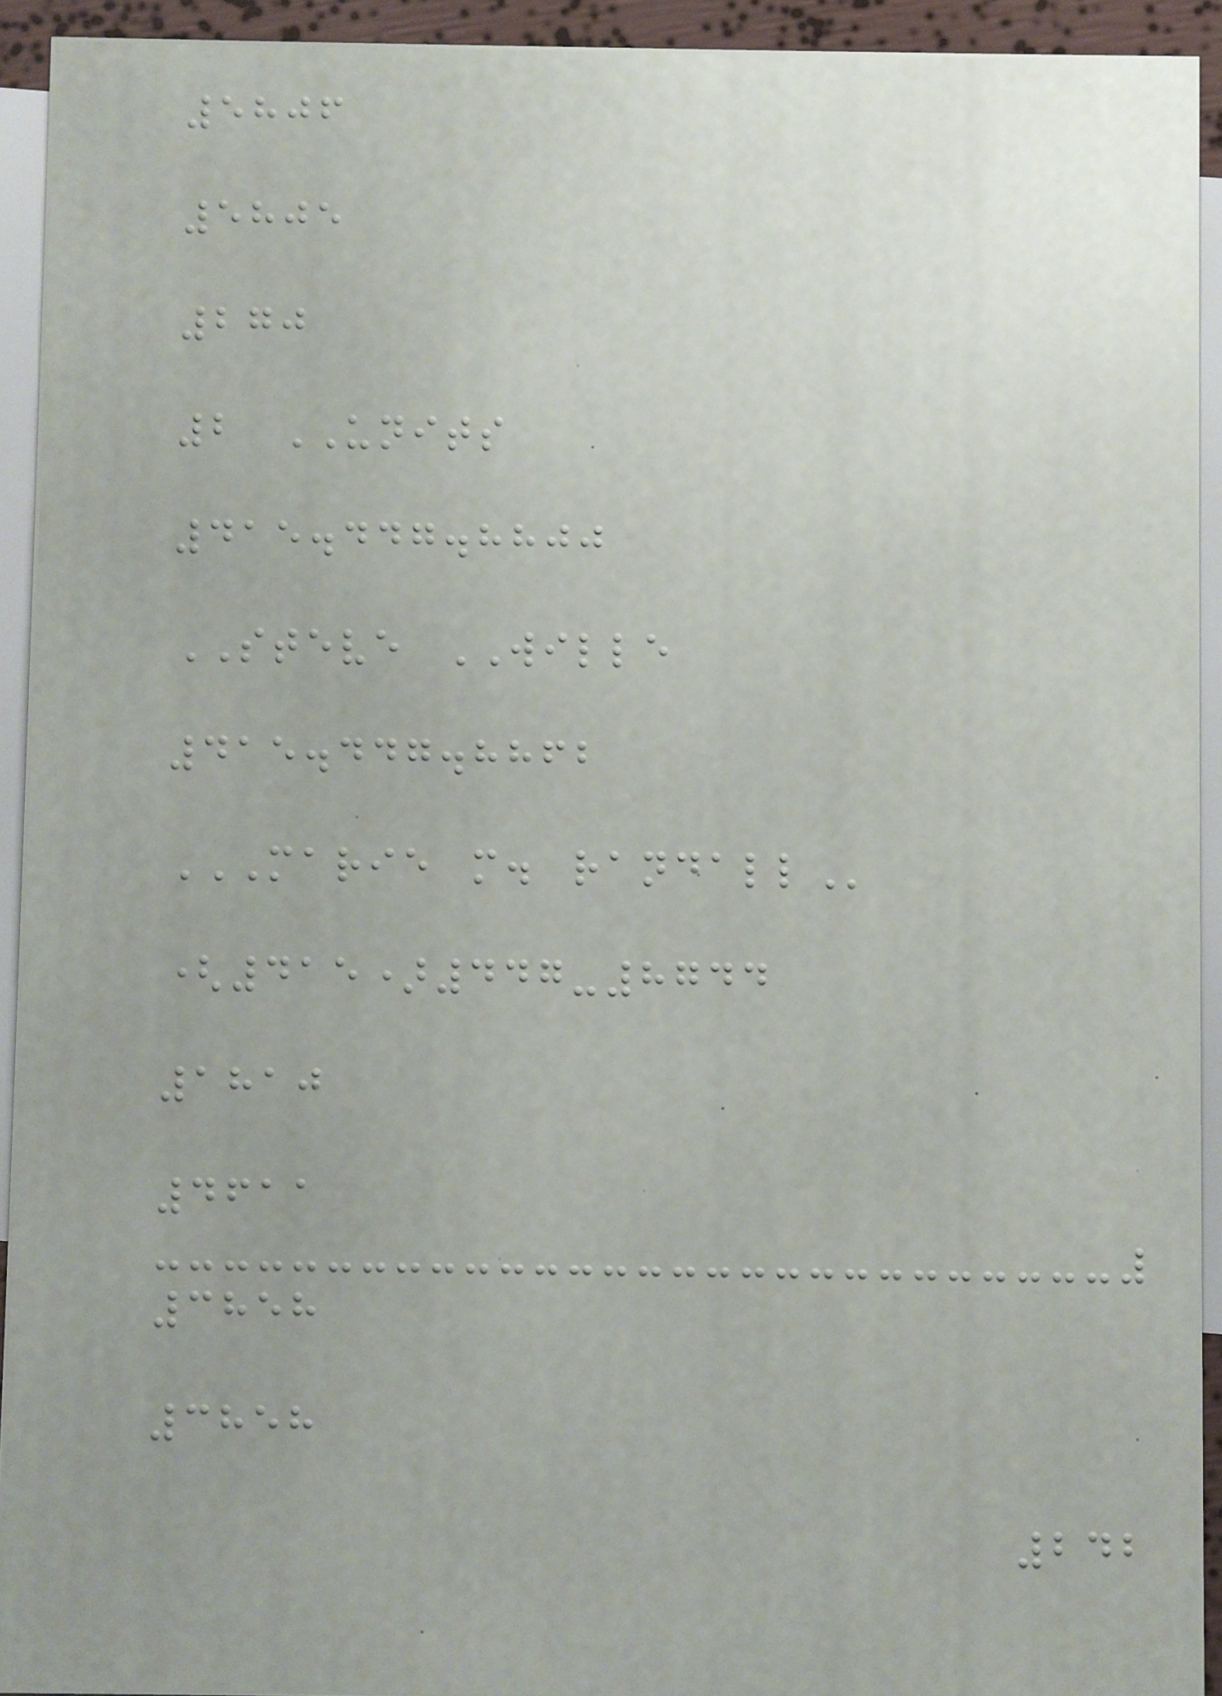5806
5805
270
2 UNITS
415.447.8800
STEVE WILLE
415.447.8862
MARIE M. RANDALL
(415)447-8744
1810
4611
3858
3858
242
